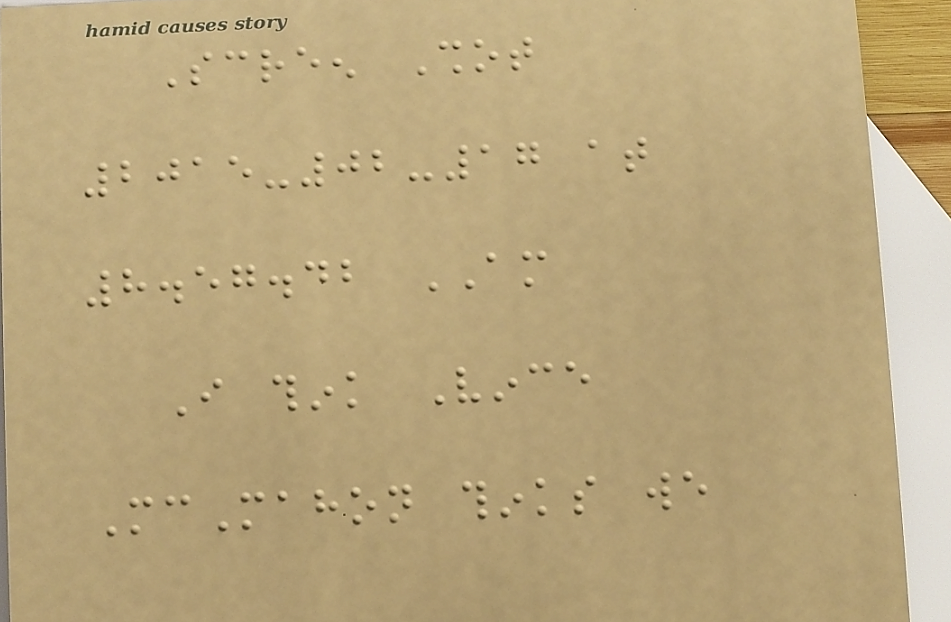Screen Shot
2015-02-17 at
8.57.42 AM
I think Vince
McMahon thinks we
